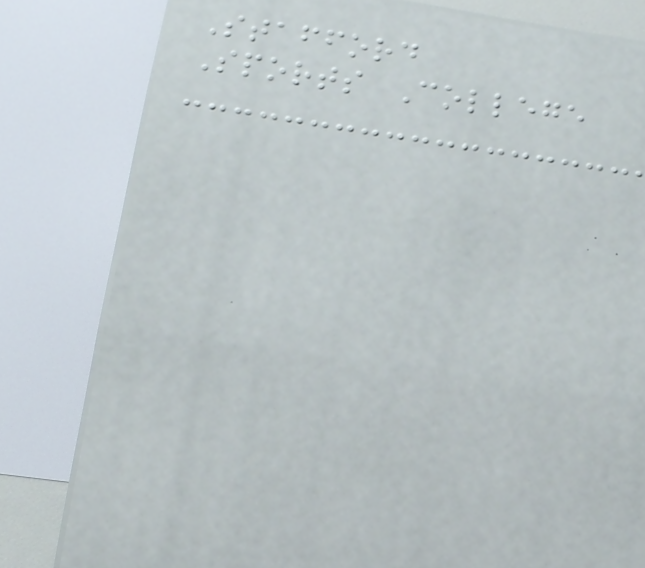Stafford
Sports College
